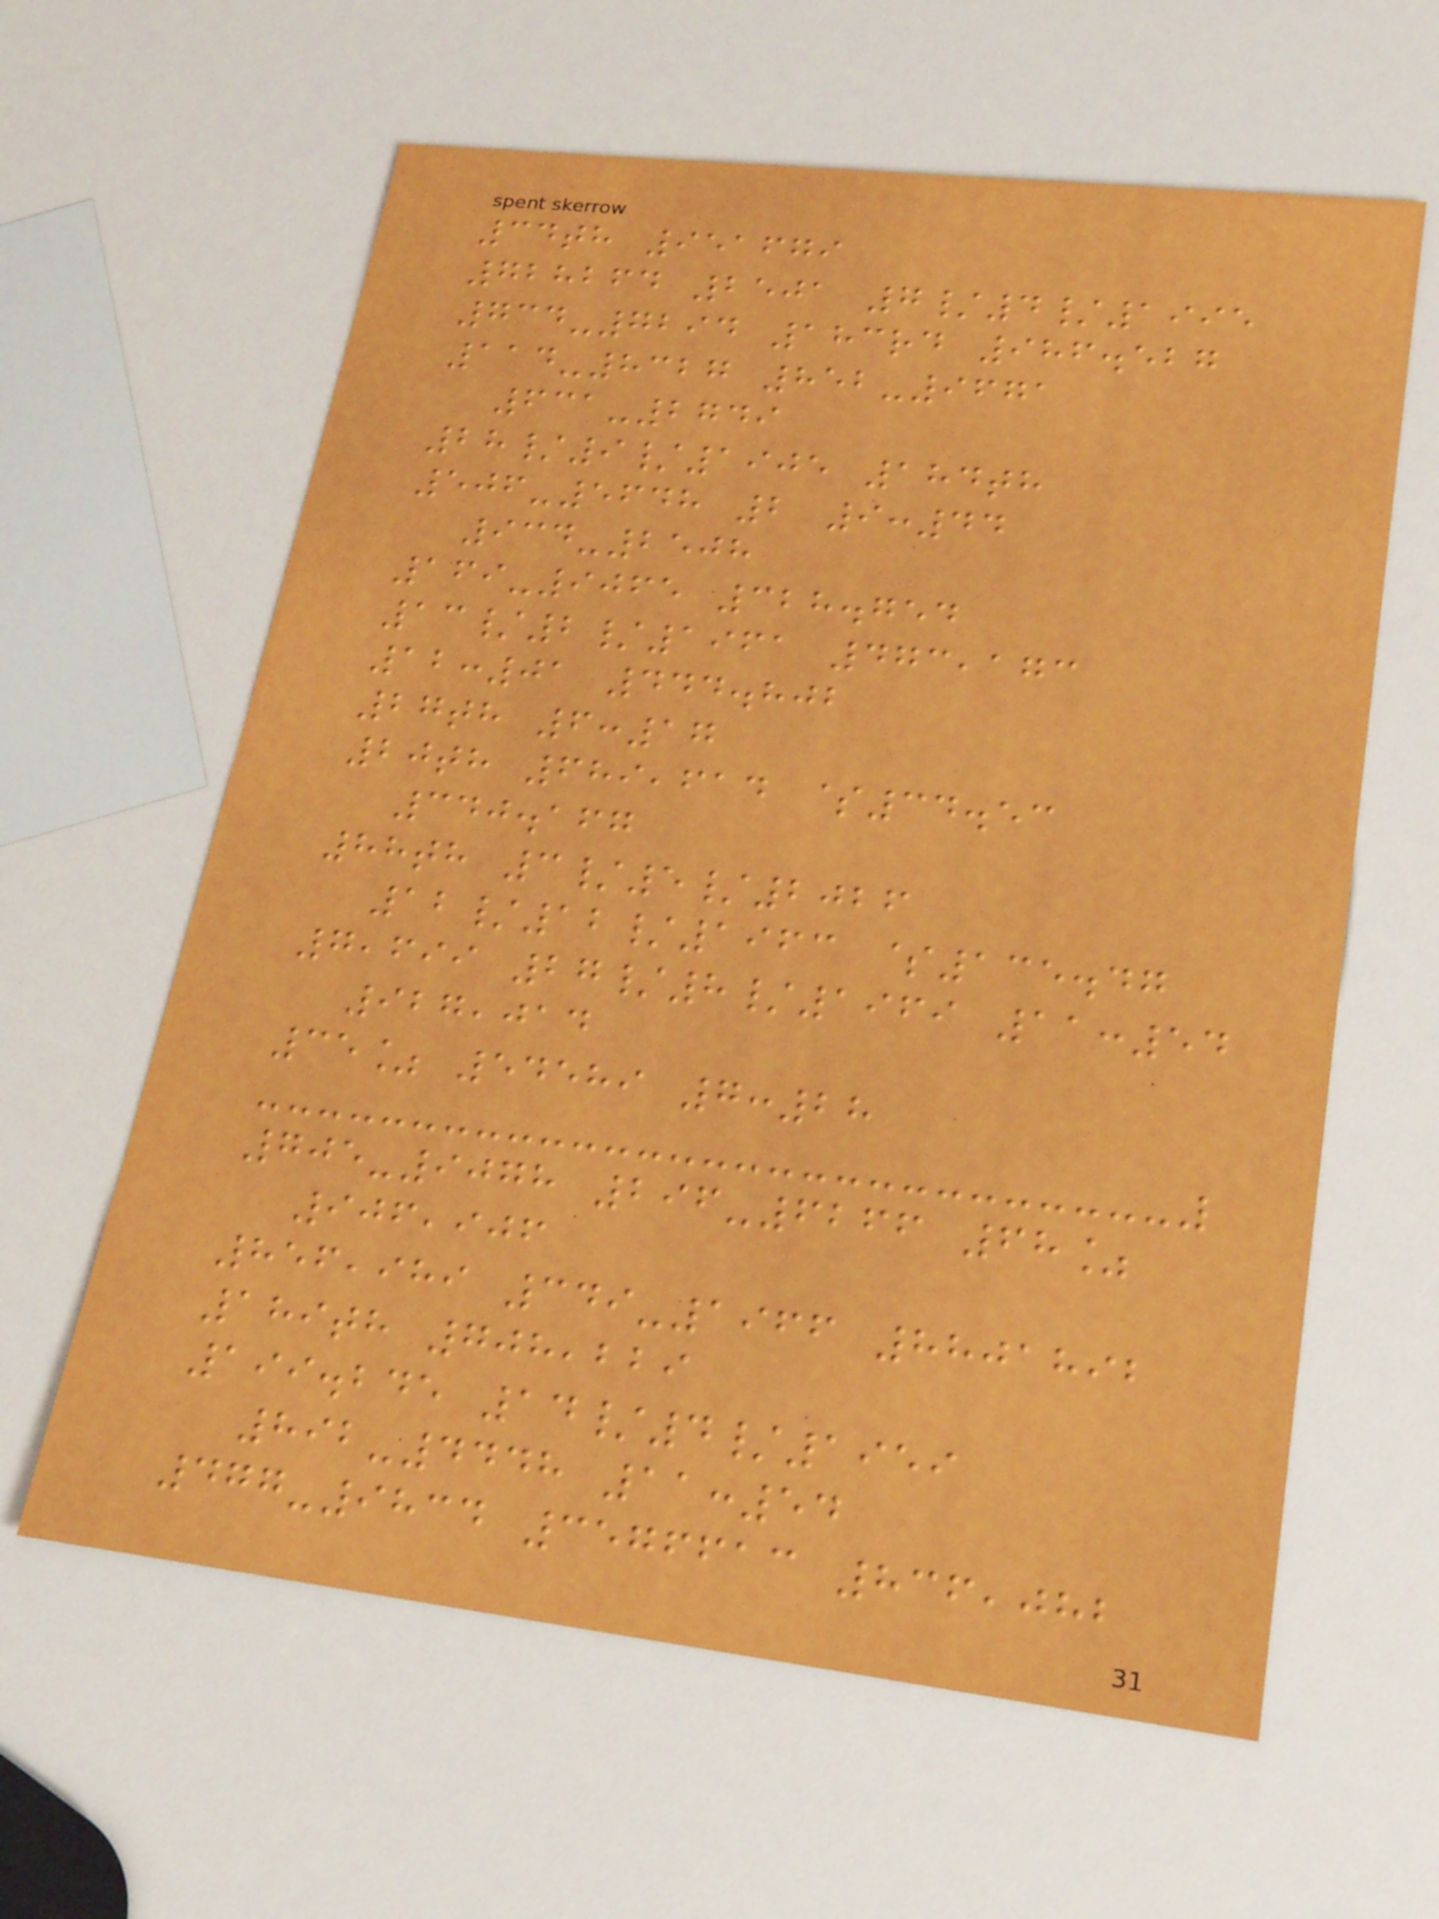34th 951679
728264 2501 7/4/1995
734-7294 183rd 986.527
114-8327 852-9671
631-2749
28/9/1905 184th
506-5648 2 9:44
934-2508
169-9065 328.754
13/2/1961 473,173
12:01 444.802
27th 6:17
20th 689,614 $34.53
340.167
88th 3/5/2026
12/12/1963 $135.47
7,699 27/8/1969 11:54
927,014
35% 54589 7:28
705-9078 296-6266 68%
906,906
856,989 349-1966 8801892
189th 708,229
199.245 14/4/1959
892-4448 11:54
477-9834 3576613 836,082
